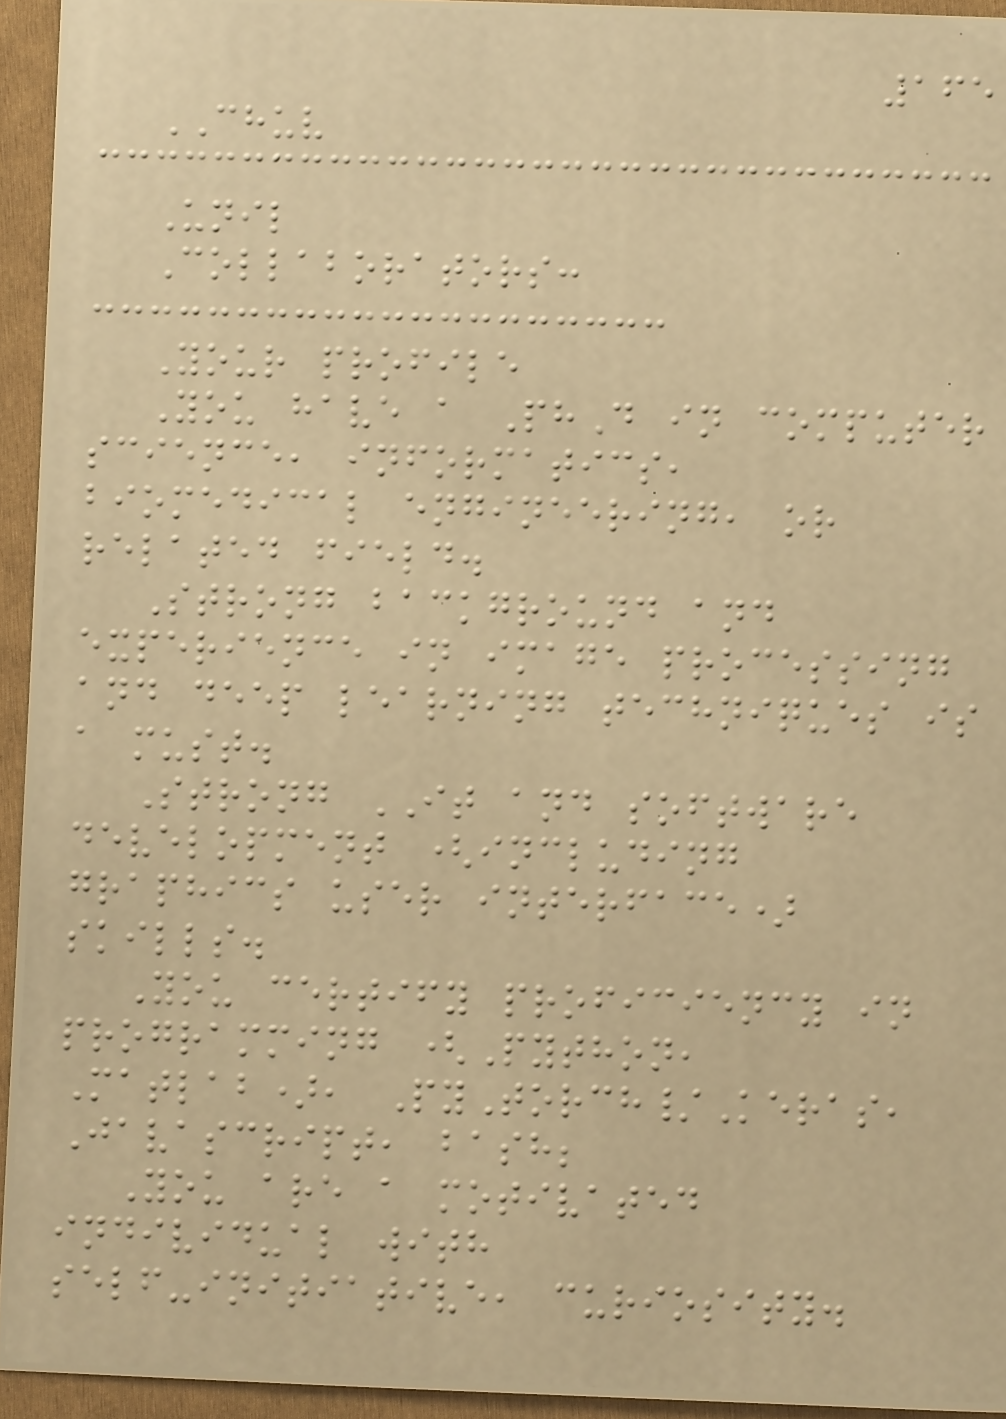165
CHUV
Unil
Collaborators:
Your profile
You have a PhD in computer
science, informatics,
biomedical engineering, or
related field.
Strong background and
experience in image processing
and deep learning techniques is
a must.
Strong IT and software
development (including
graphics user interface)
skills.
You certify proficiency in
programming (Python,
Matlab), PyTorch/Keras,
Javascript, bash;
You are a motivated
individual with
self-initiative, curiosity.
